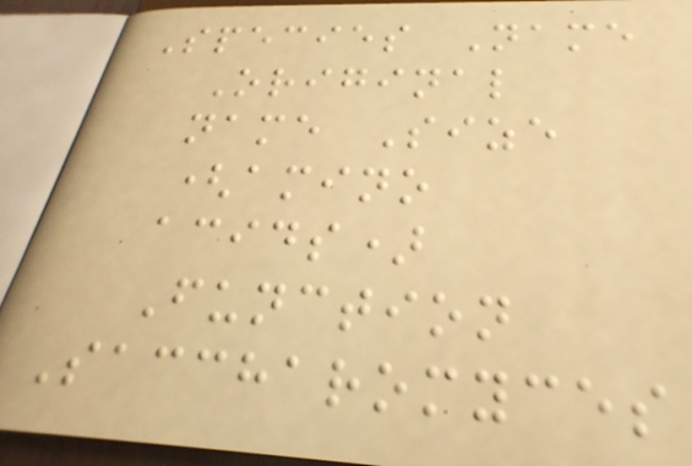Species Name
Original
name Size
(amino
acids)
Function
Saccharomyces
